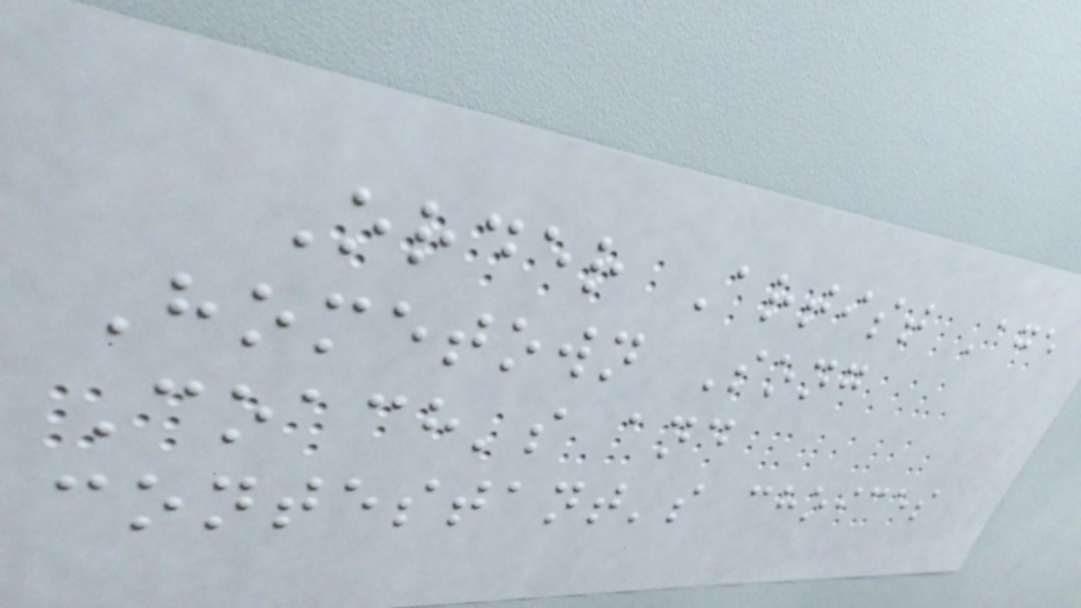Order Artist Age
Hometown Song
Coach's and
contestant's choices
